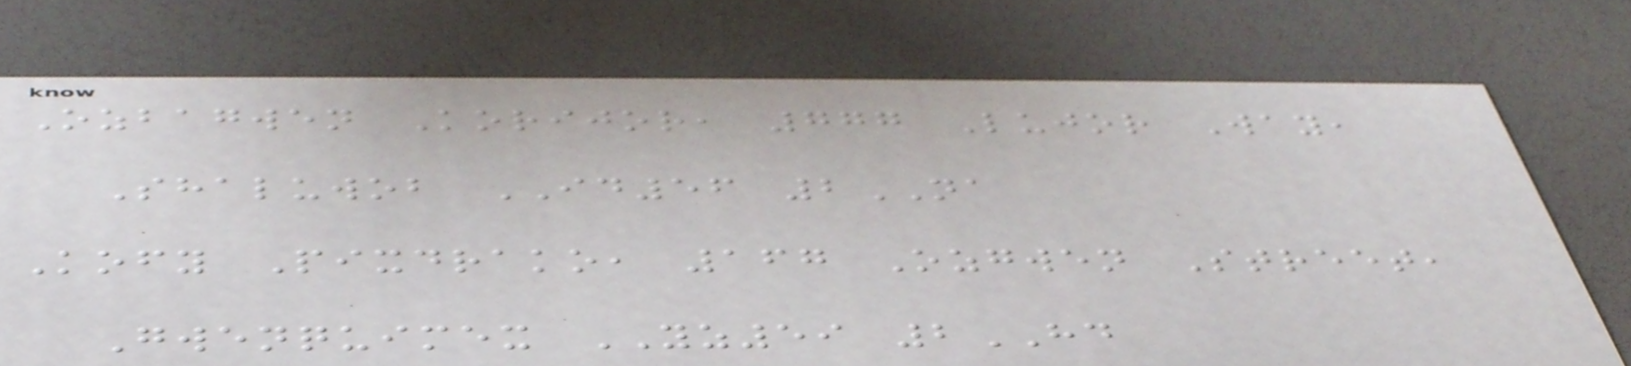Ozbagwen Korijor, 777 Lujor Way,
Shaluwob ID56 2NA
Kofy Pixdrako, 167 Ozgwen Street,
Gwenquimex YZ59 2HD
